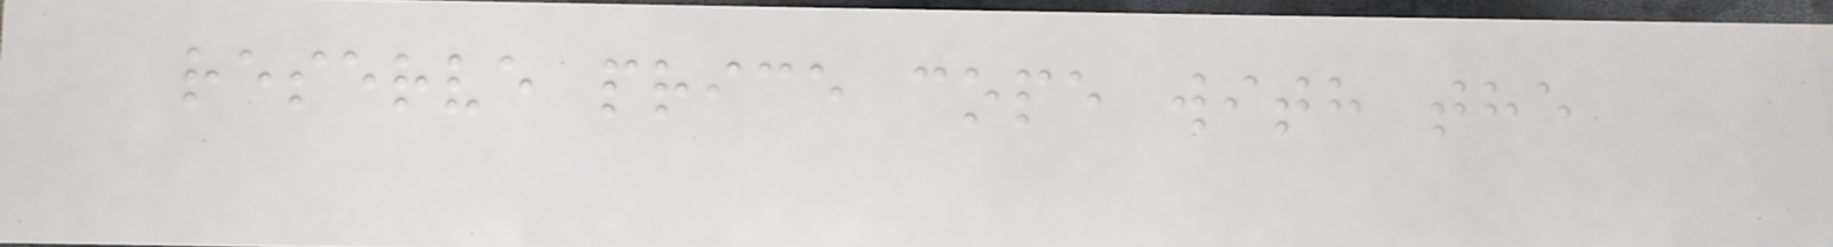reserve price cope with the
